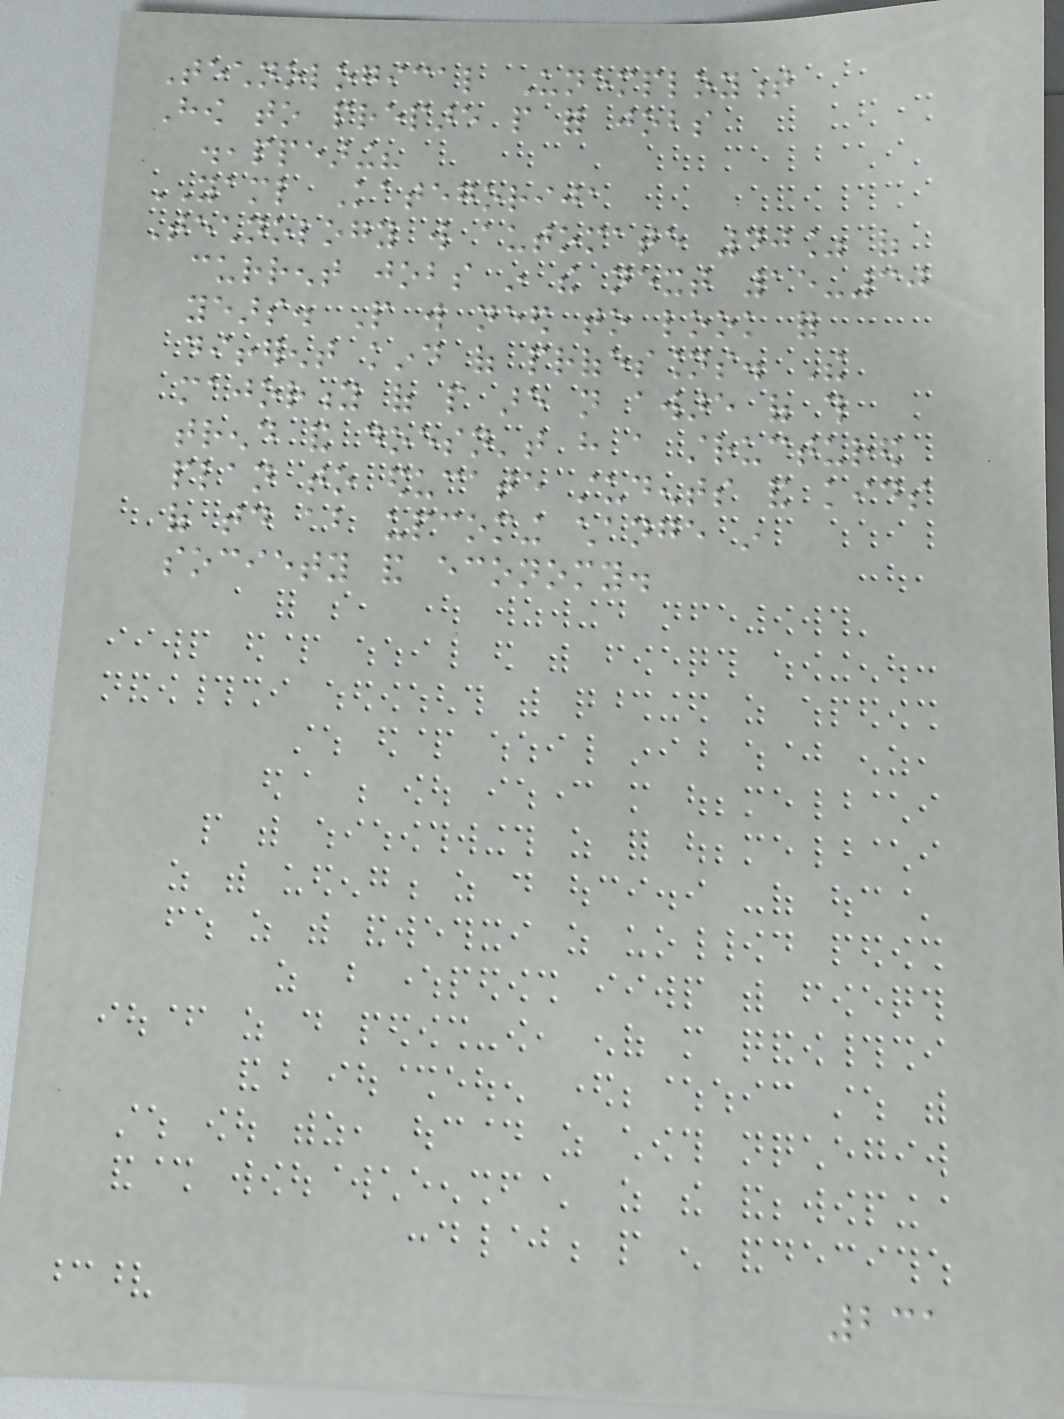Technological Unemployment
How to prepare people for jobs
diseappearing?
YAML Kategorija
Technology will automate 40% of
current jobs in the next 15-30
years. People will need to look for
different kind of professions. The
majority of people are not aware of this
trend and doesn't have a structured
plan to educate students and kids
of today about upcoming change in
society and economy.
231
